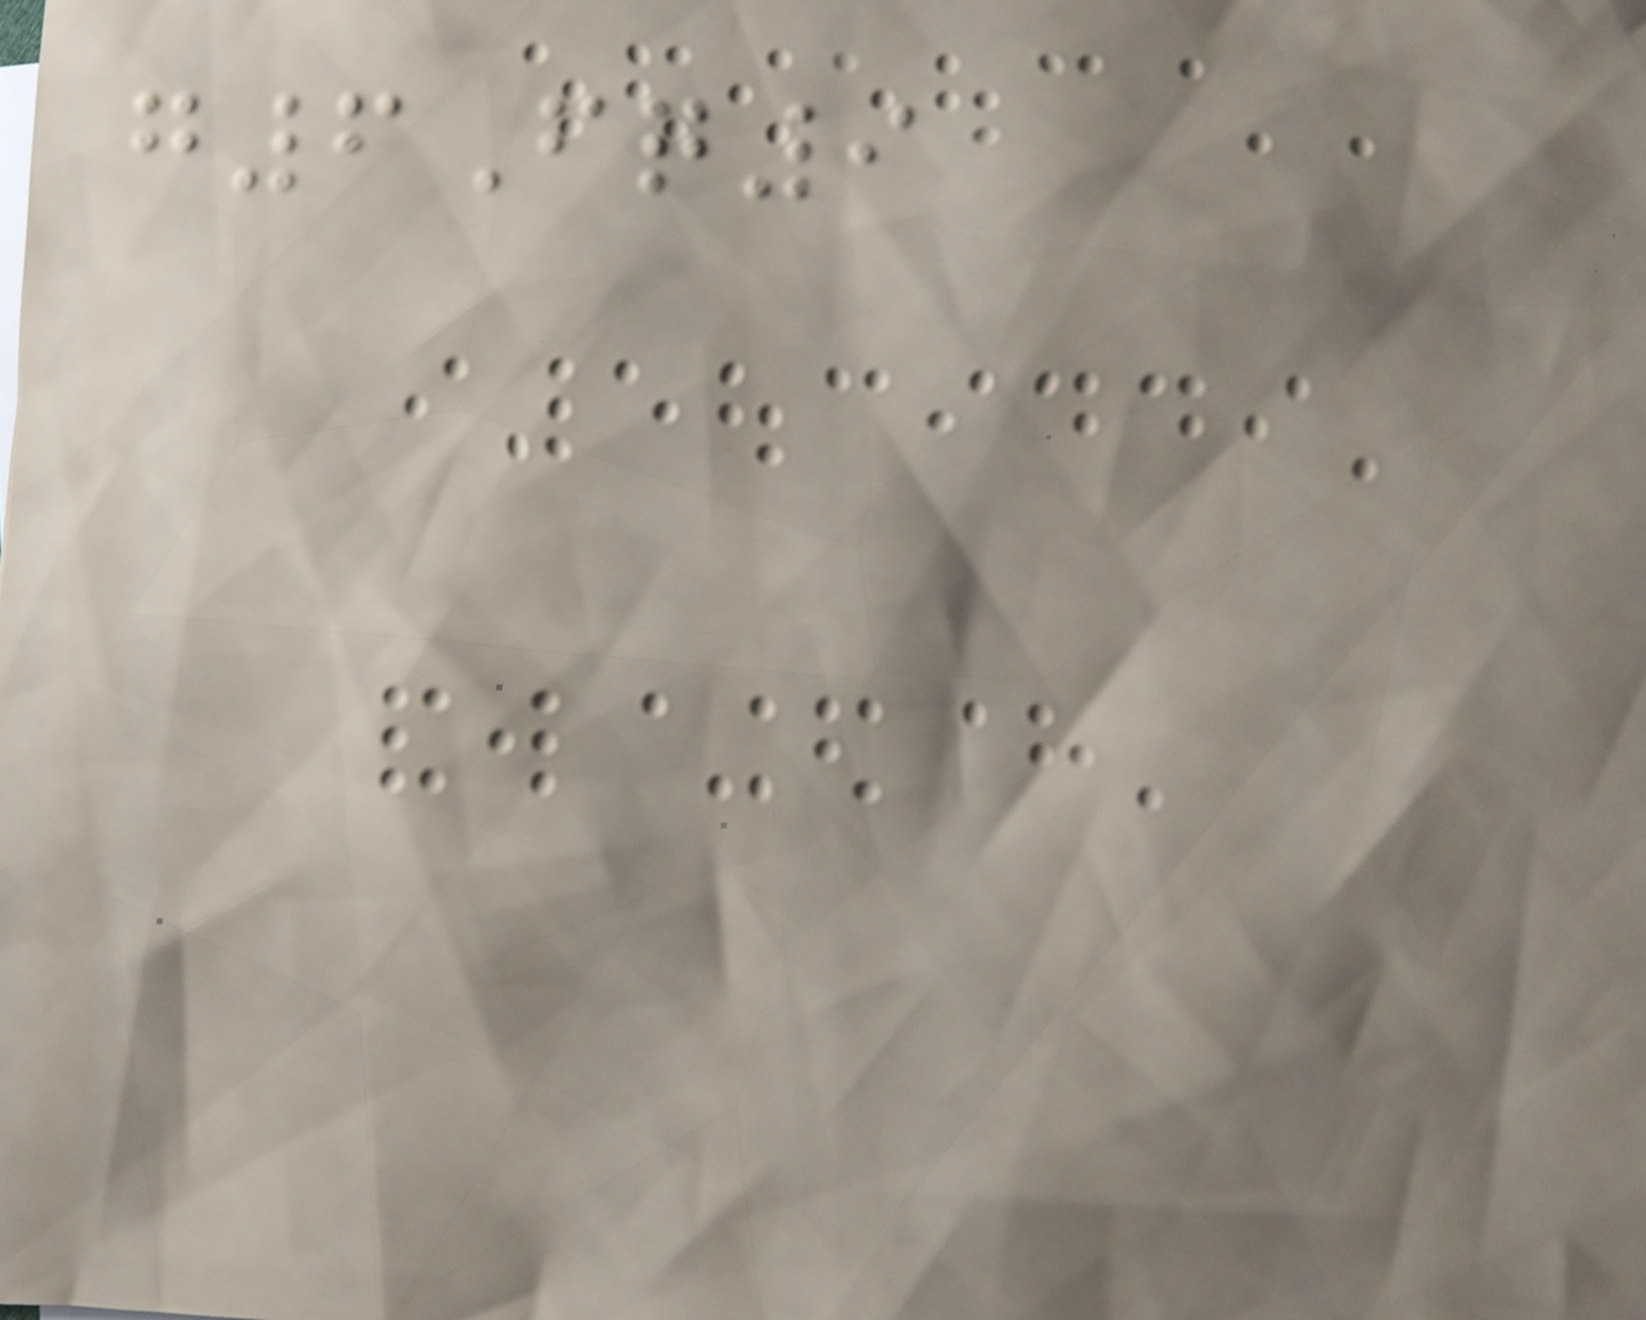g6Fq9
